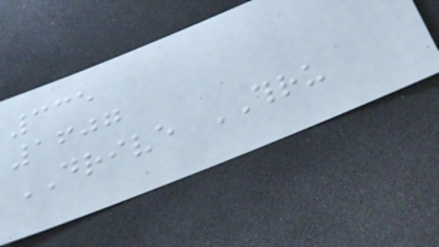335
1607
DRIVE THRU
